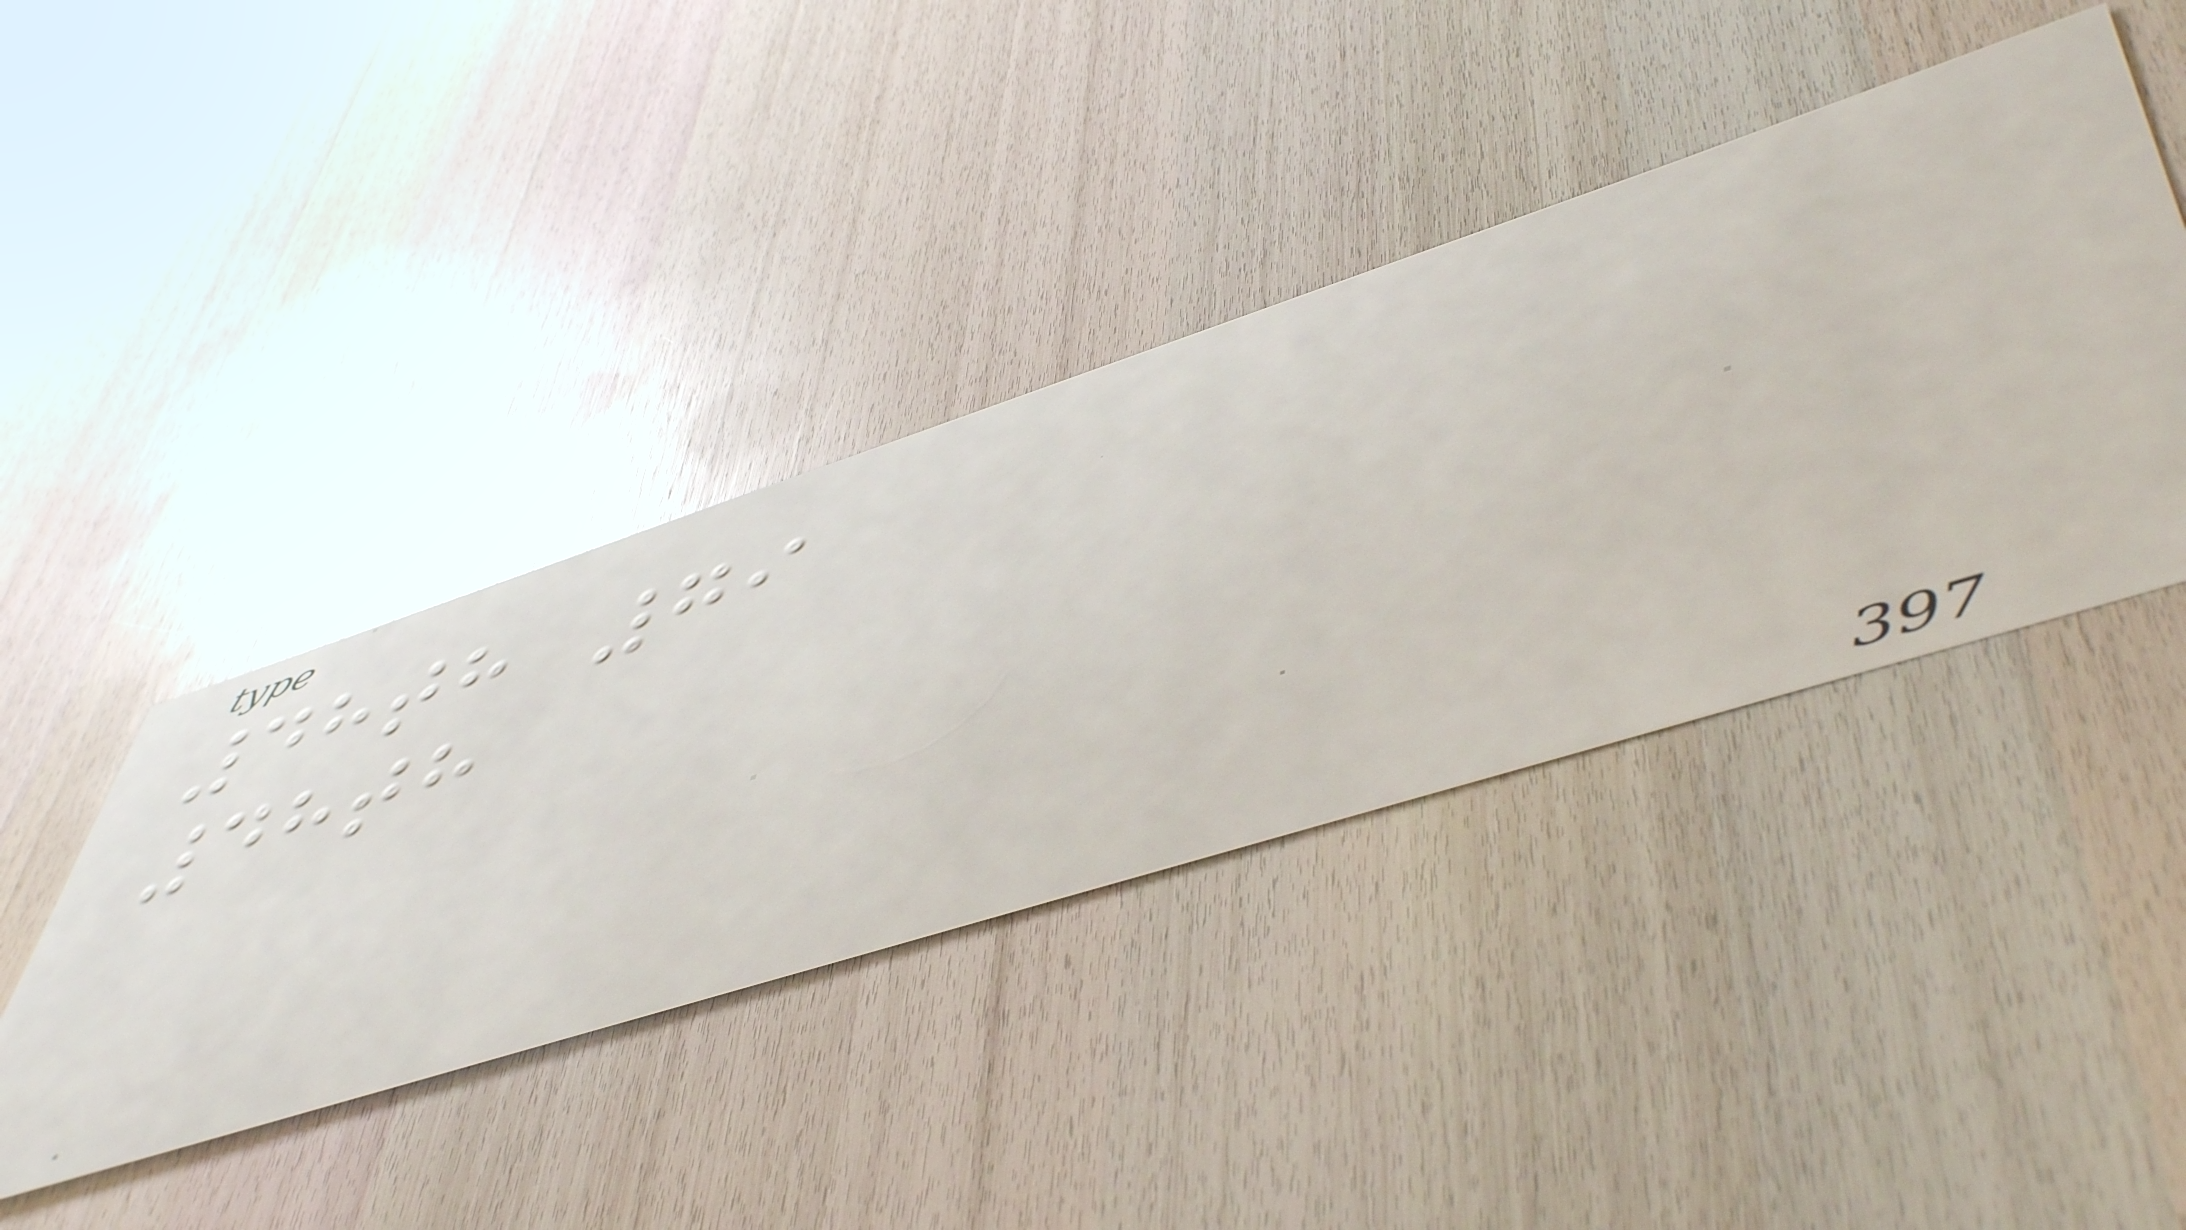48th 79
48th
